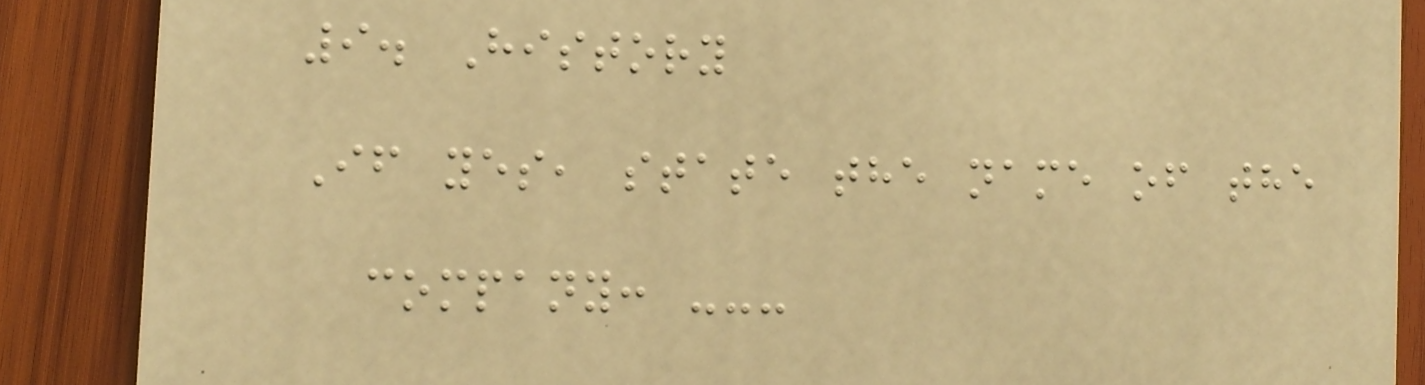9. History
If yes, state the name of the
company: ---
